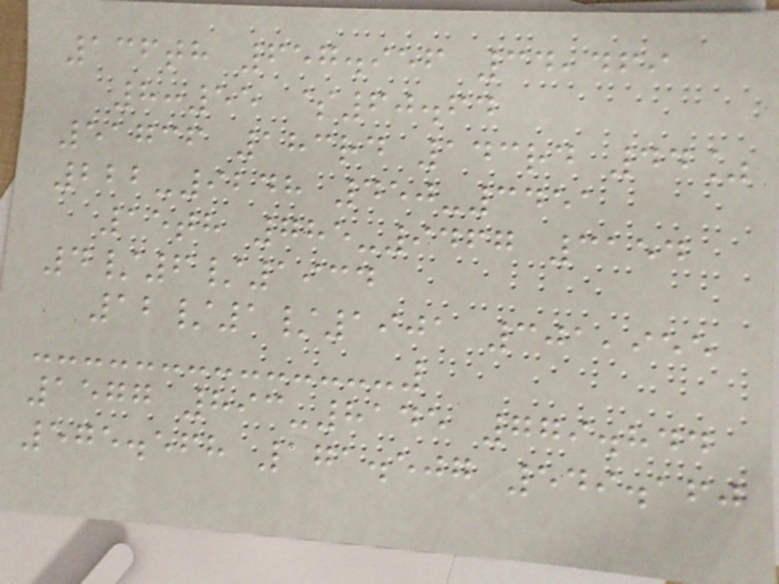136th 657.956 34,469
8:55 $60.64
51736 183rd 143rd 44%
222-9248 450-3451
15th 785-9467 3154
4/6/1934
12/1/1901 301,955
1577 893-8145 779.844
575.568 171.507 549.160
